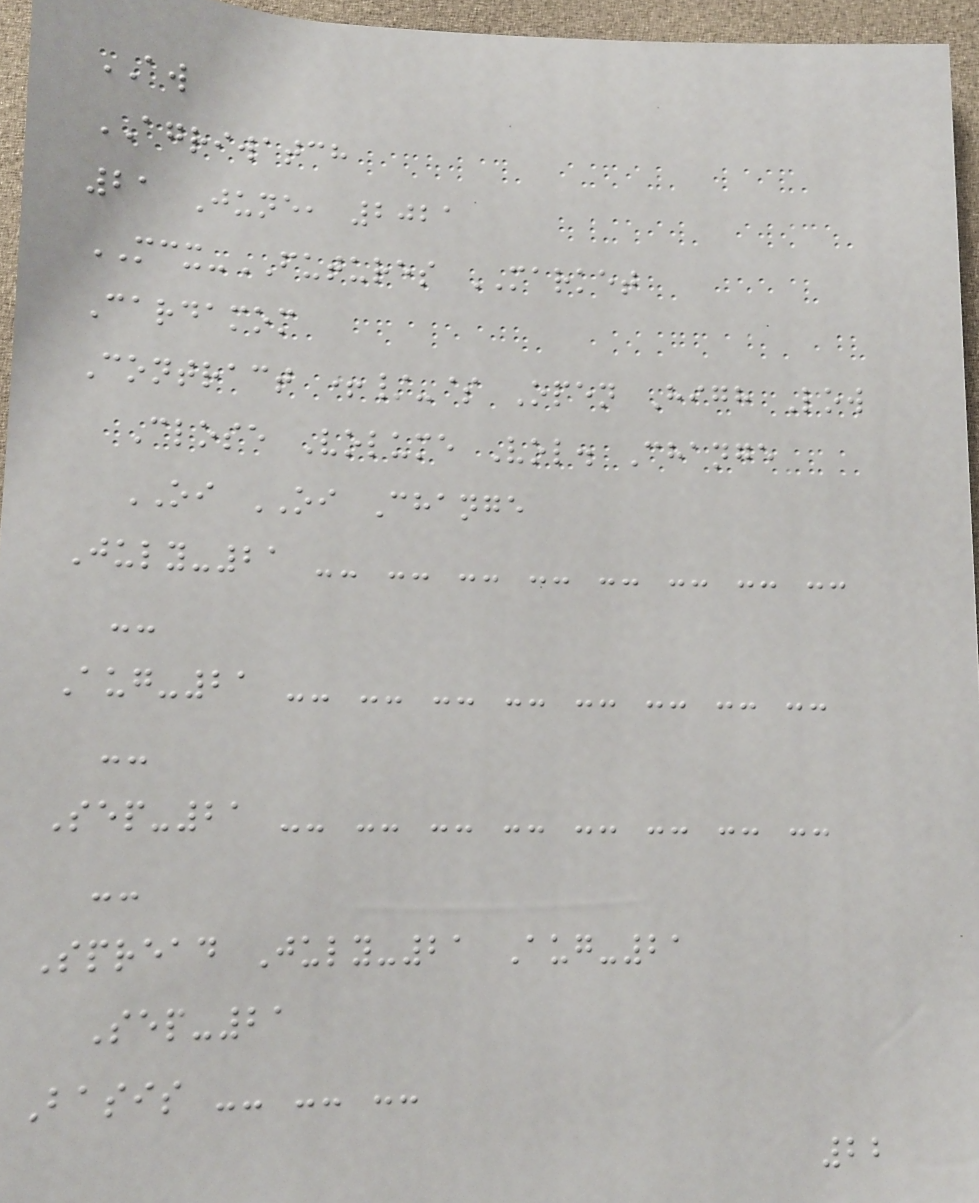AW
AGRIWATCH
21 June, 2021
MCX-FUTURES MARKET
Cardamom
Contract +/-$ Open High Low
Close Volume Vol. Change
OI OI Change
July-21 -- -- -- -- -- -- -- --
--
Aug-21 -- -- -- -- -- -- -- --
--
Sep-21 -- -- -- -- -- -- -- --
--
Spread July-21 Aug-21
Sep-21
Basis -- -- --
22
